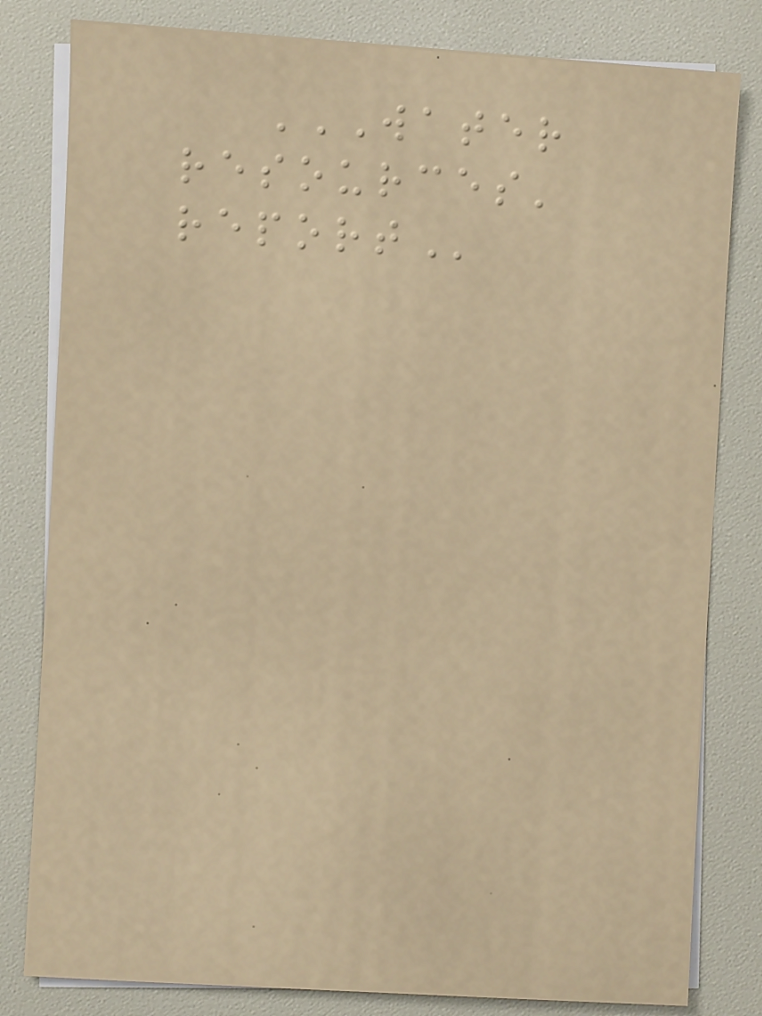WATER
RESOURCES'
REPORT
